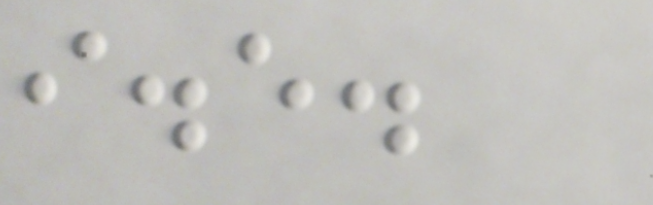i.e.
